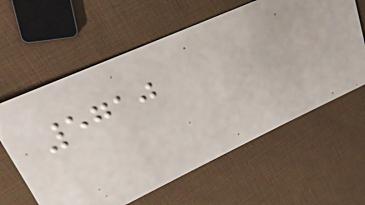5710
